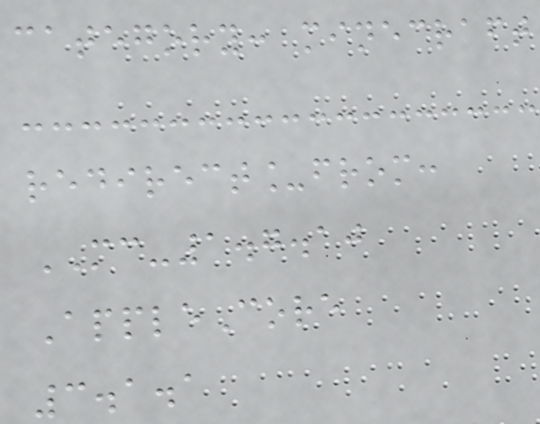category: minecraft
redirect_from:
MC-1.7.10
AppleCore
3.1.1
